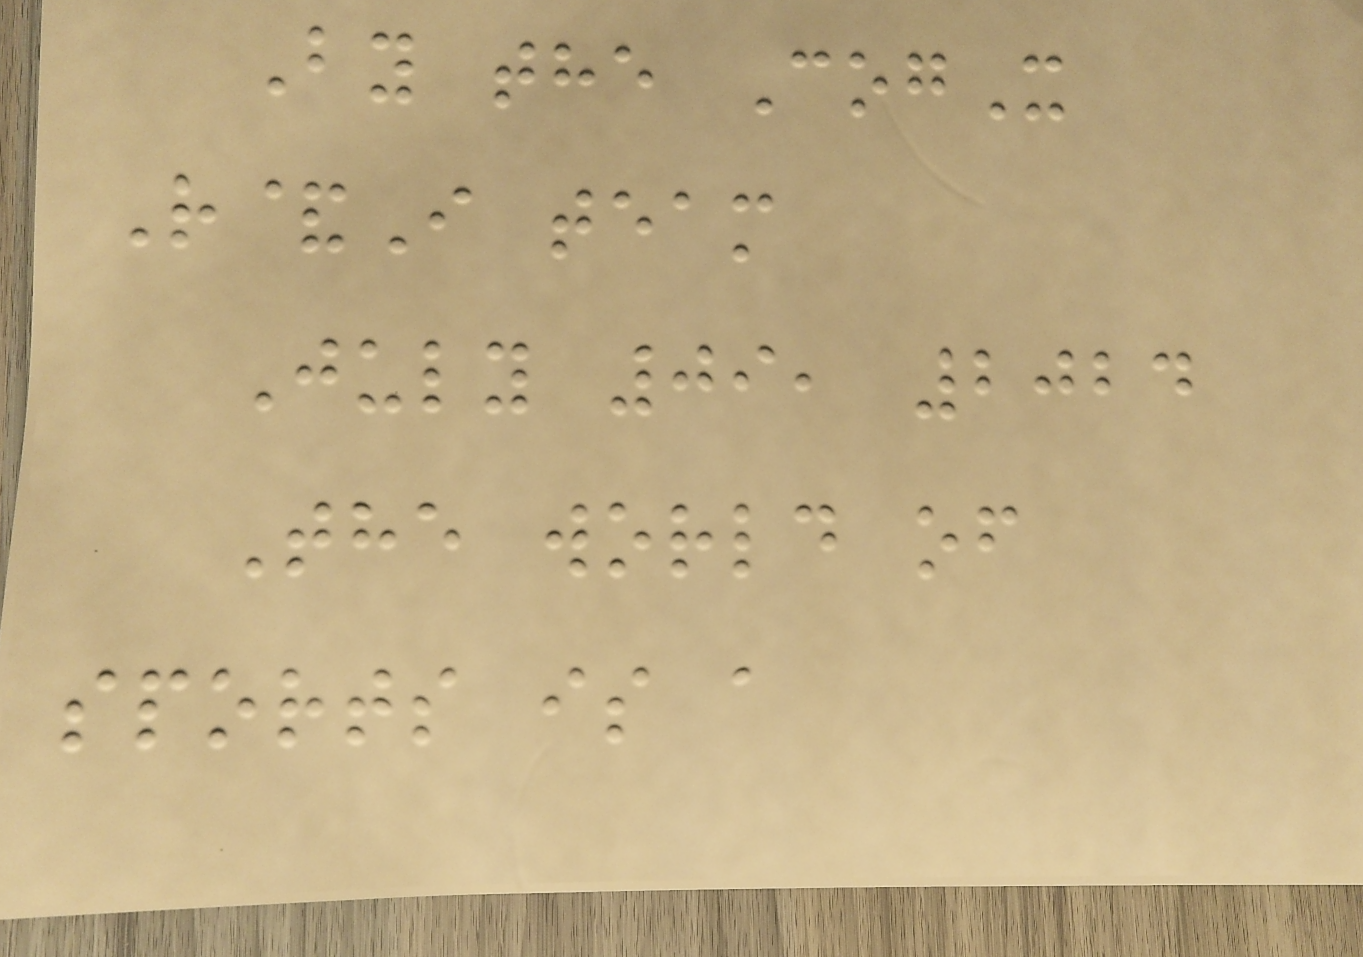By the CogX
R&I team
July 09, 2024
The world of
sports is a
